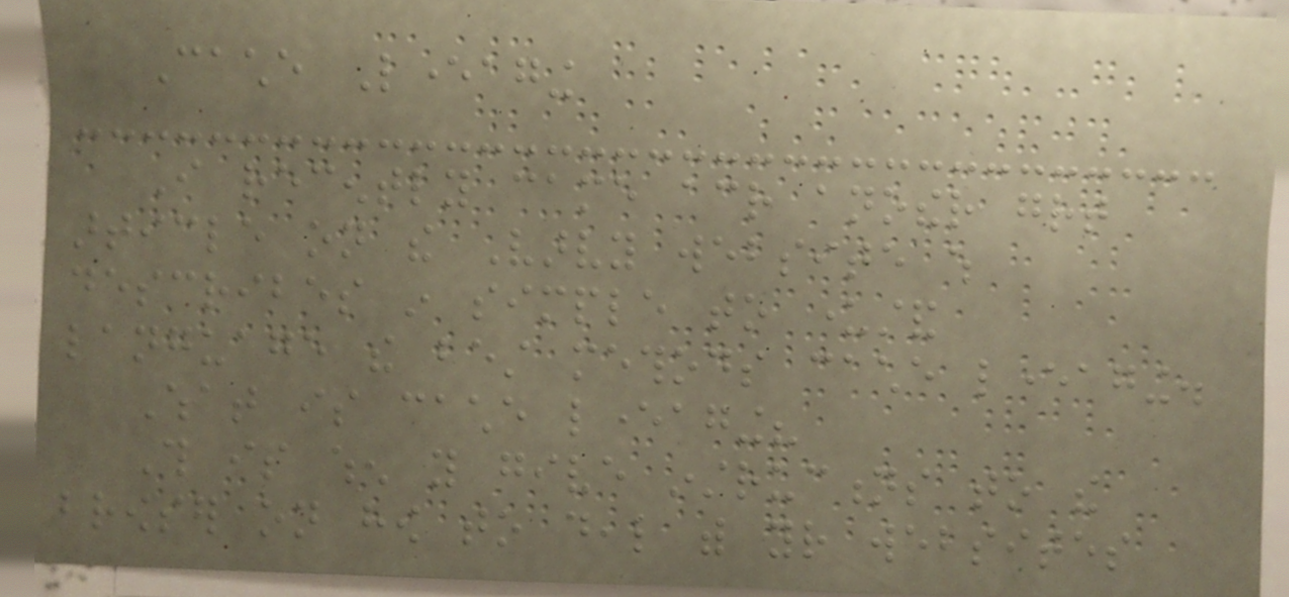Cache Leveraging
I recently came across another great
article on the Varvy website which
describes in simple to understand
language the best methods cache leveraging.
What is cache leveraging?
This is when you give instructions to the
browser on how to deal with your websites
